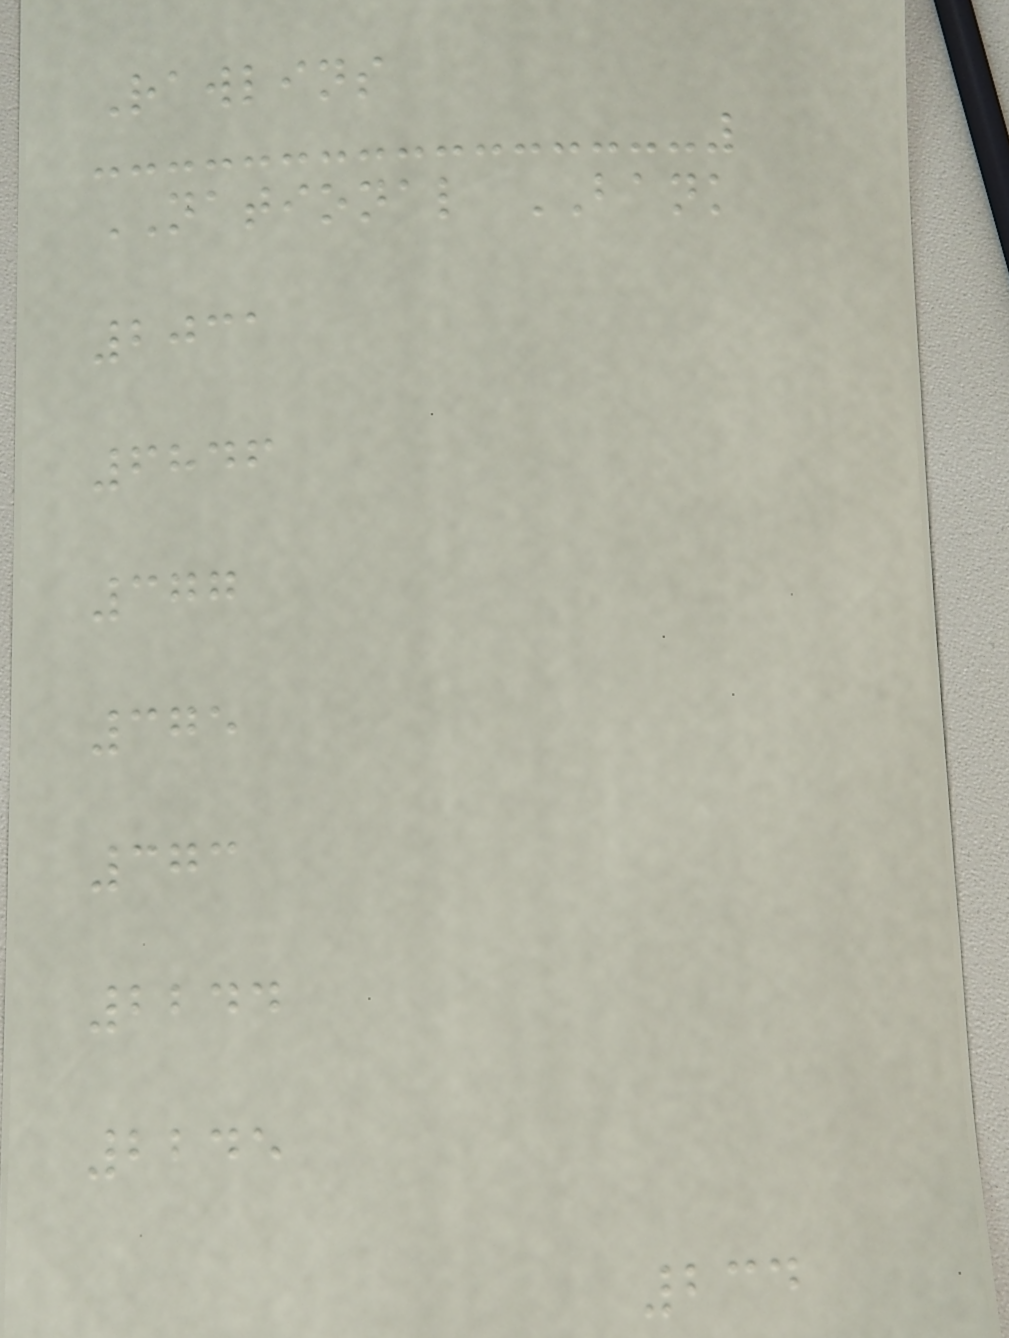Rawlins
NATIONAL BANK
2031
6846
377
375
373
2244
2245
234
